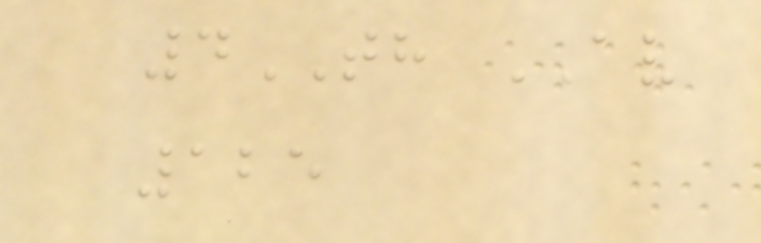4TH AV
125
